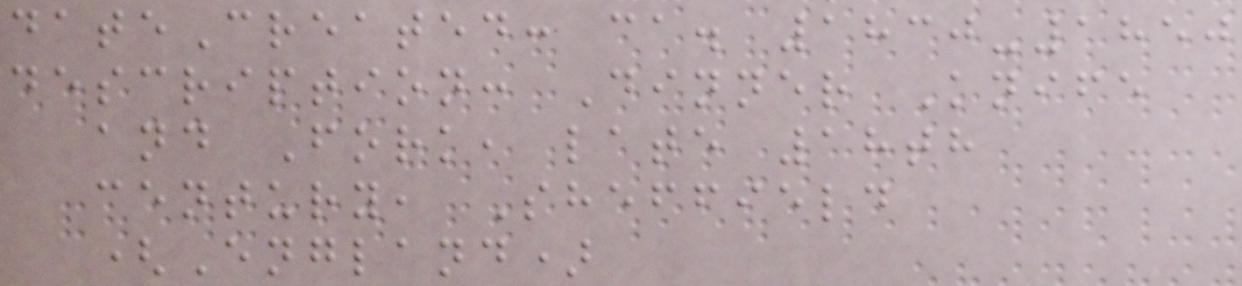dateCreated: ca. 1830-1850
description: Dinner Knife
and Fork, late 18th
century, Sheffield
(England)
